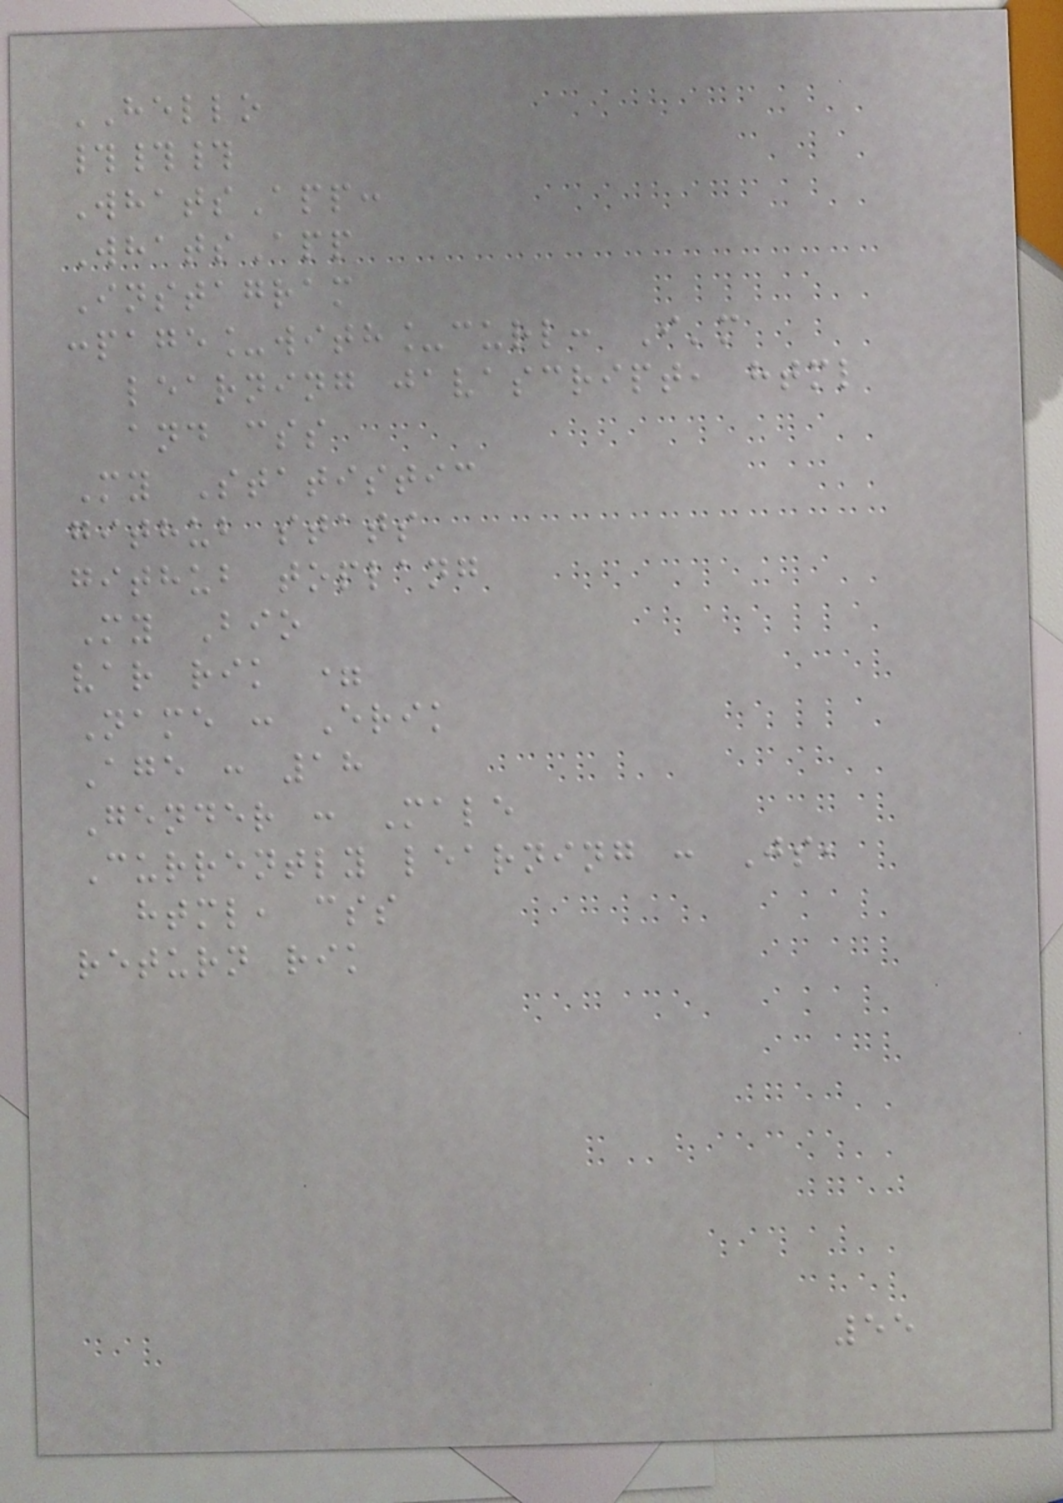HELLO
###
WhatsApp:
WhatsApp
Instagram
:page_with_curl: I'm
learning javascript, html
and css
My Statistic
github stats
github toplang
My Bio
var rik =
Name : Erik
Age : 18
Gender : Male
Currently learning : Js,
html, css
return rik
55
